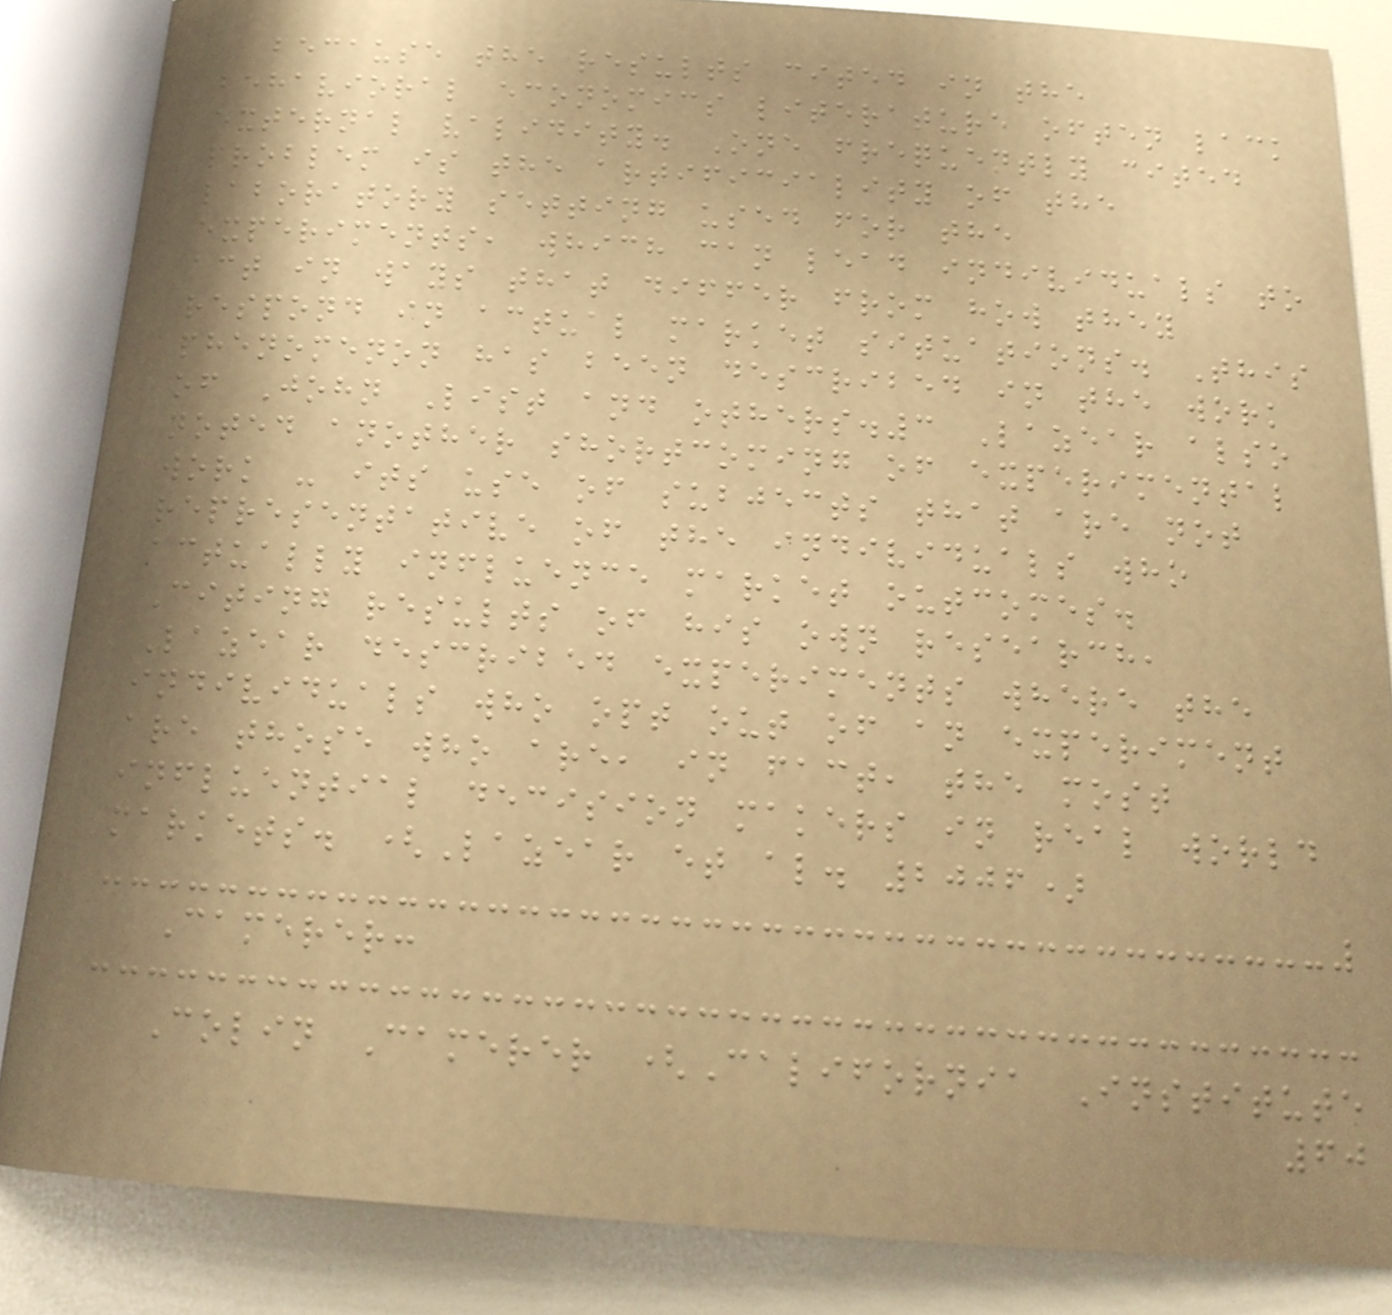because the results cited in the
behavioral economics literature often lack
external validity. One frequently cited
problem is the artificiality of the
laboratory setting used for the
experiments, which can lead individuals to
act in ways that differ from how they
respond in actual market situations. This
phenomenon has been described in the work
of John List and others.3 Lazear also
noted another shortcoming of experimental
work - its use of subjects that are not
representative of the individuals who
actually influence market outcomes.
Citing results of his own research,
Lazear described experiments where the
individuals who opt out of an experiment
are those who are, in fact, the most
influential decision makers in real world
markets. (Lazear et al. 2006)
Camerer:
Colin Camerer (California Institute
60
